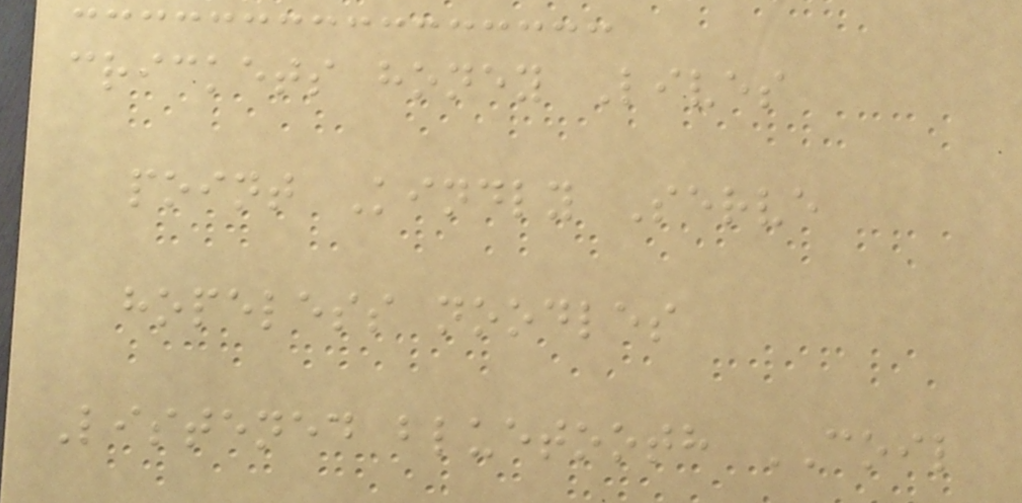crickets honey Lives
point Kindly Serve
hopeless noodles
Listened bluetooth COIL
